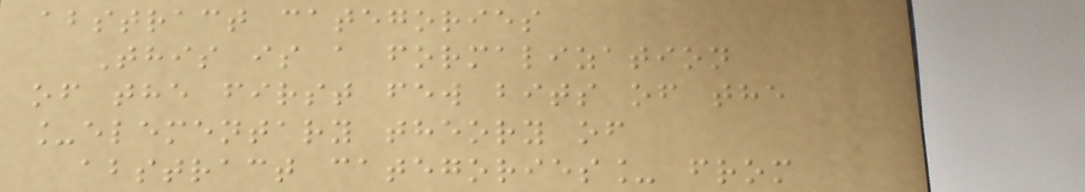abstract categories
This is a formalization
of the first few bits of the
_elementary theory of
abstract categories_ from
